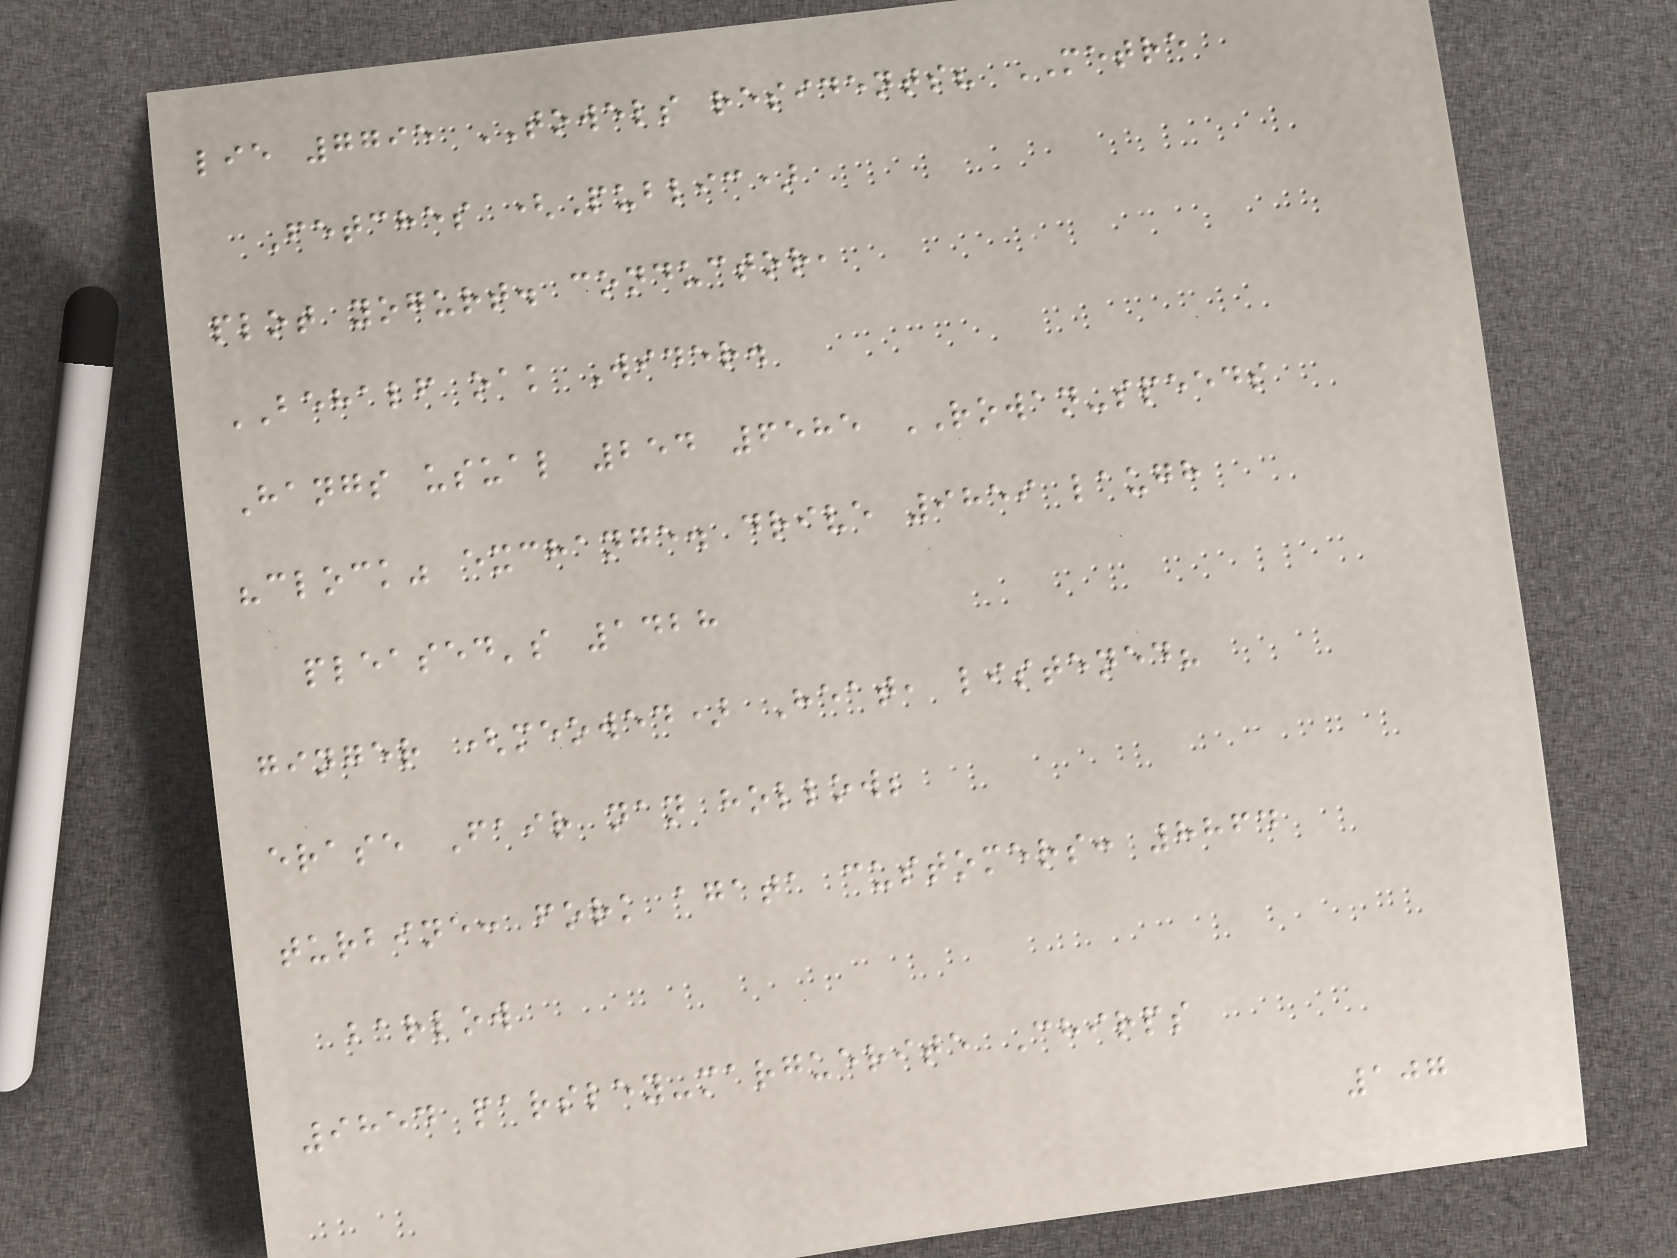lie 7795 TOWELS residents? METRE
Fetches (Public)
plot yogurt. conductor,
BEHALF oak Wider.
Hangs usual 254 6585 ROWAN-speeds
"clock" exchange. drive 9859 laugh
pleased's 1428
ginger (meowed) Heat, listened?
erase Fair nan hollow;
turbine: fork agata customers: 8864
barlow
9854 parsley-marguerite Chirps
107
